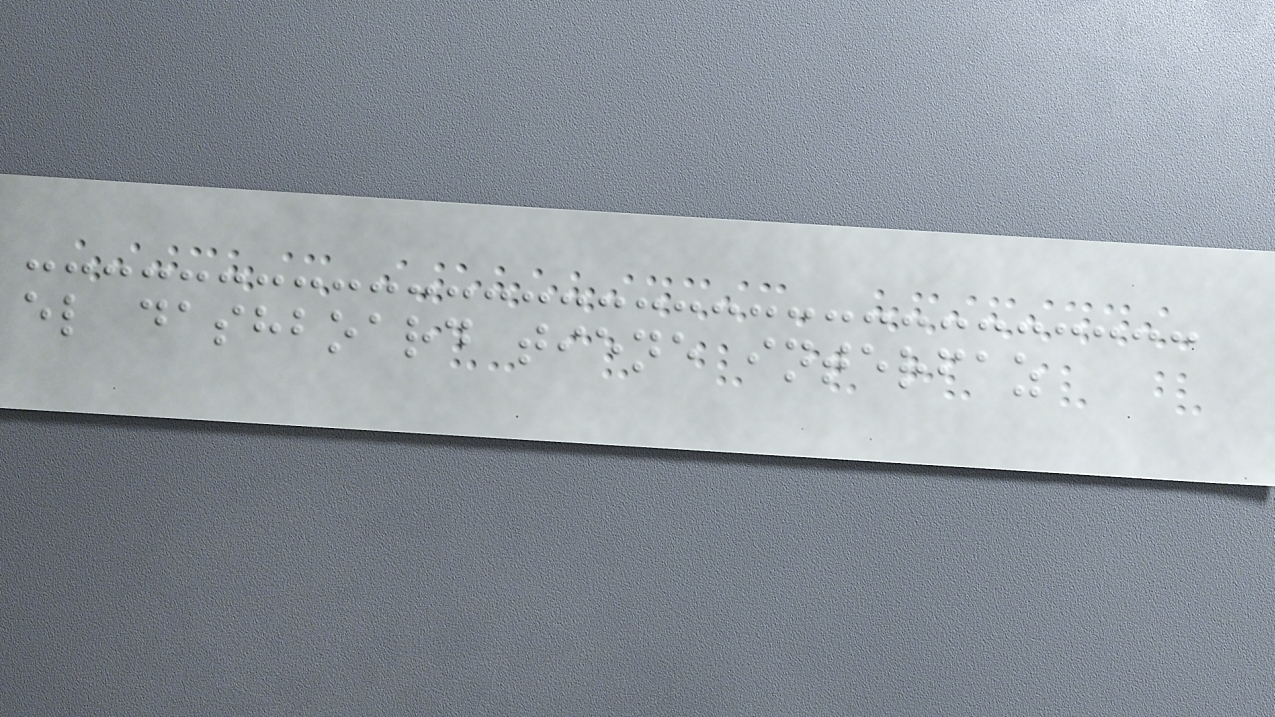el dashboard tiene interfaz
